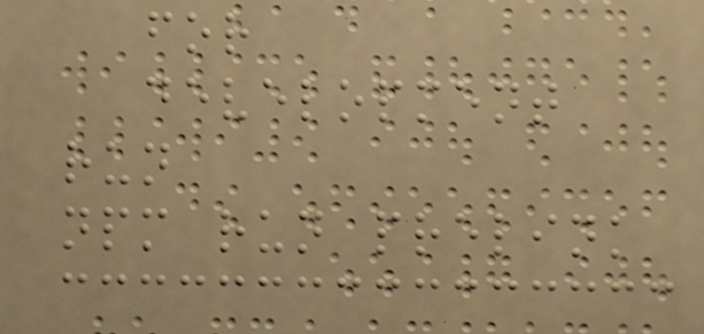for
development
run
npm run prelink
